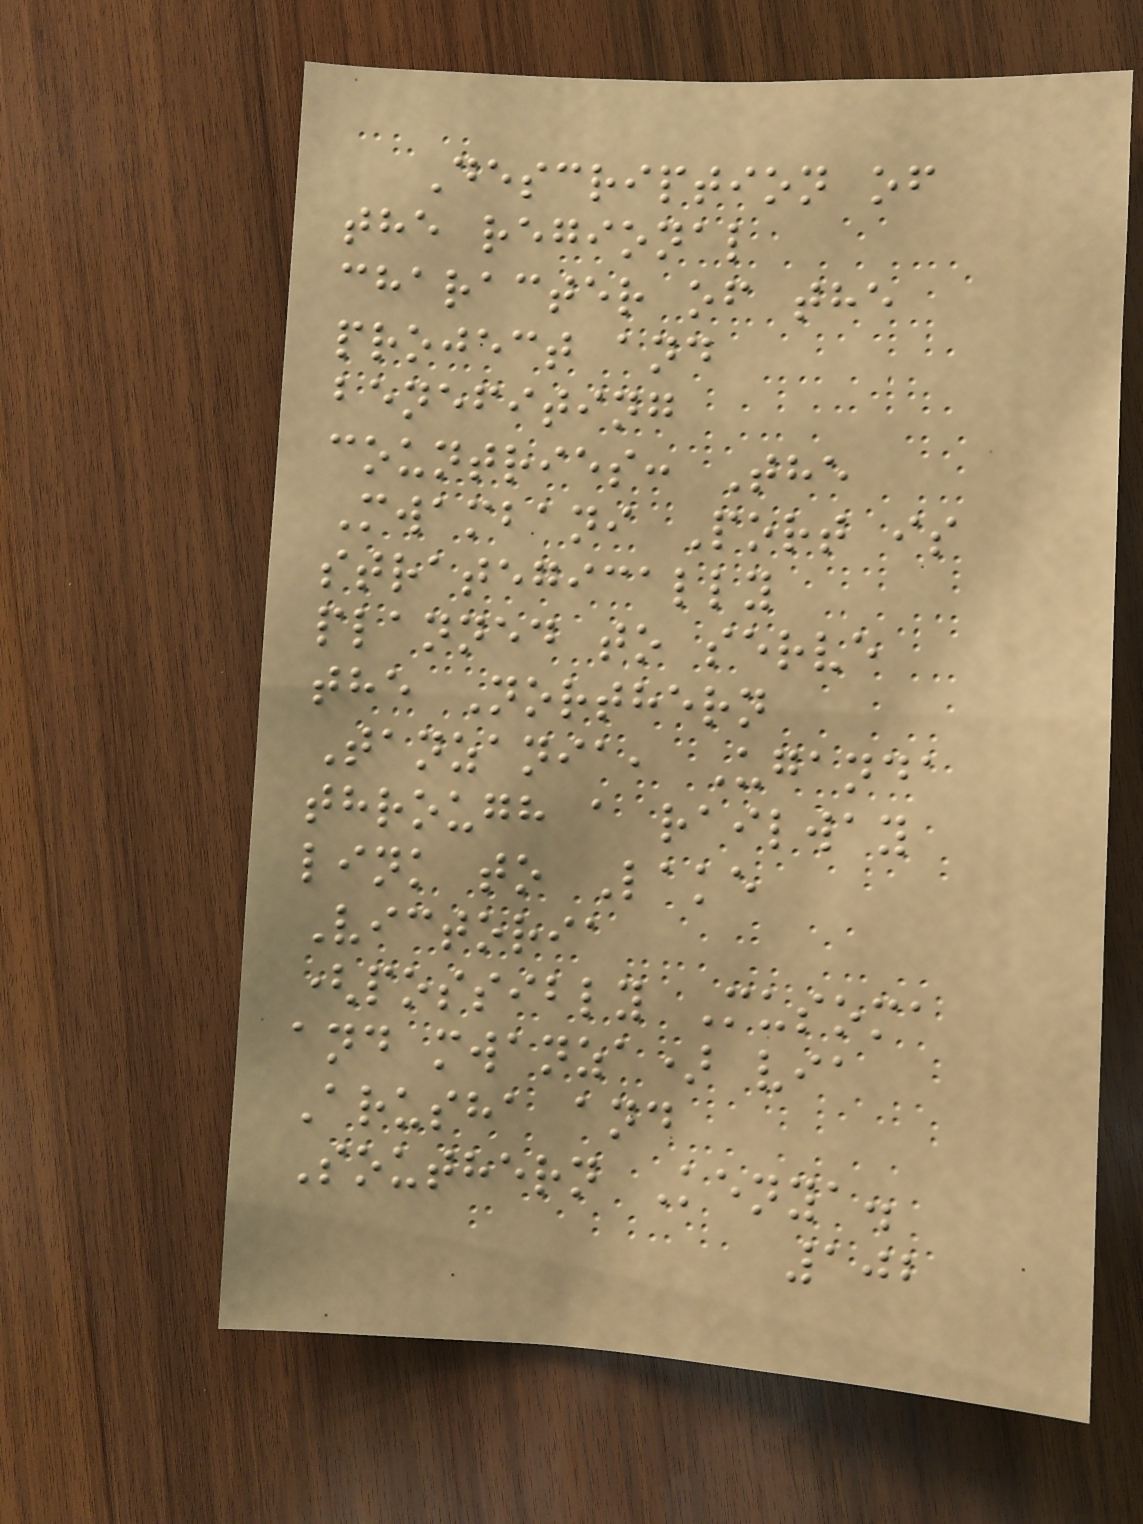Description of
the regional
character of the
project and
benefiting
countries: The
Mwambani Port is
strategically
planned to serve
the Northern
Tanzania, Uganda
through a railway
link to Lake
Victoria
(possibly Musoma
and mwanza) via
Arusha and
Southern Kenya.
102
